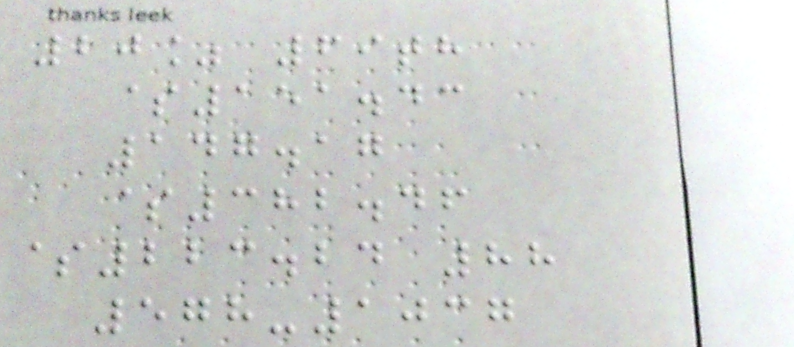20% 69th
$151.43
147.17
$382.46
$223.24 88
578-1037
